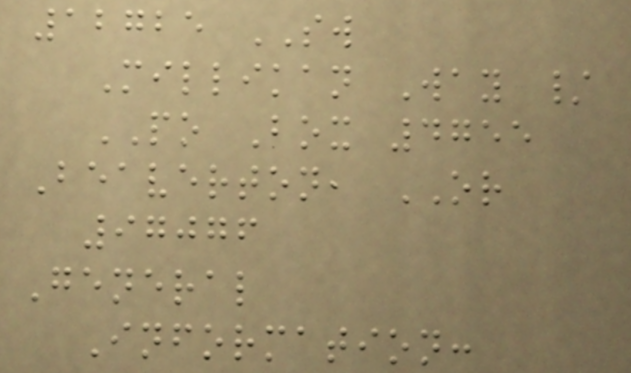12725 SW
Millikan Way /
PO Box 4755
Beaverton, OR
97076
General
Information:
